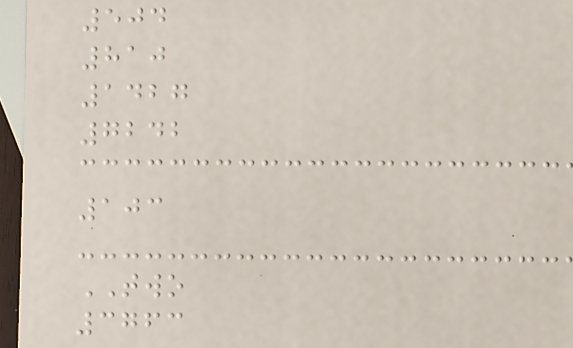504
810
1427
7242
103
TWO
3763
